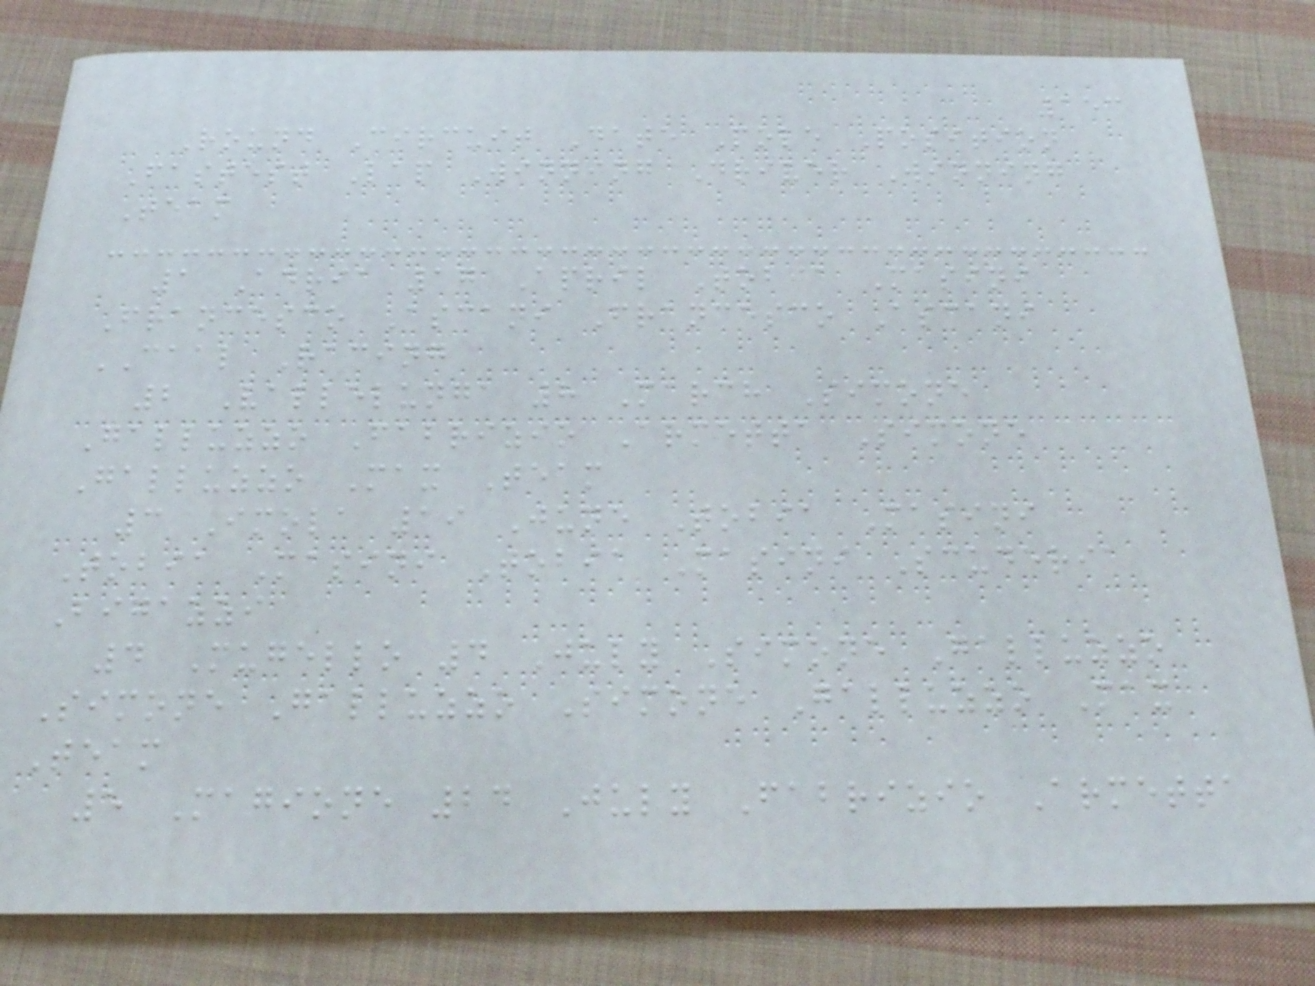153
Round Circuit Date Pole Position
Fastest Lap Winning Driver Winning
Team
1 Adria 17 April Tobia Masini
Francesco Ascani Francesco Ascani
CAAL Racing
2 Vallelunga 8 March Simone
Galluzzo Fabrizio Armetta Simone
Galluzzo Max Team
3 Imola 19 June Tobia Masini
Tobia Masini Tobia Masini Scuderia
Bigazzi
4 Mugello 4 July Simone Galluzzo
Simone Galluzzo Simone Galluzzo Max
Team
5 Magione 24 July Fabrizio Armetta
